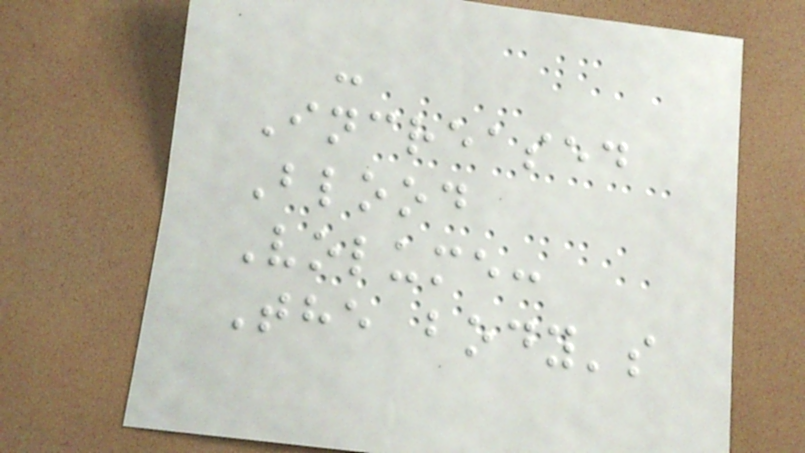-
Increased
Blood
Volume:
The body's
